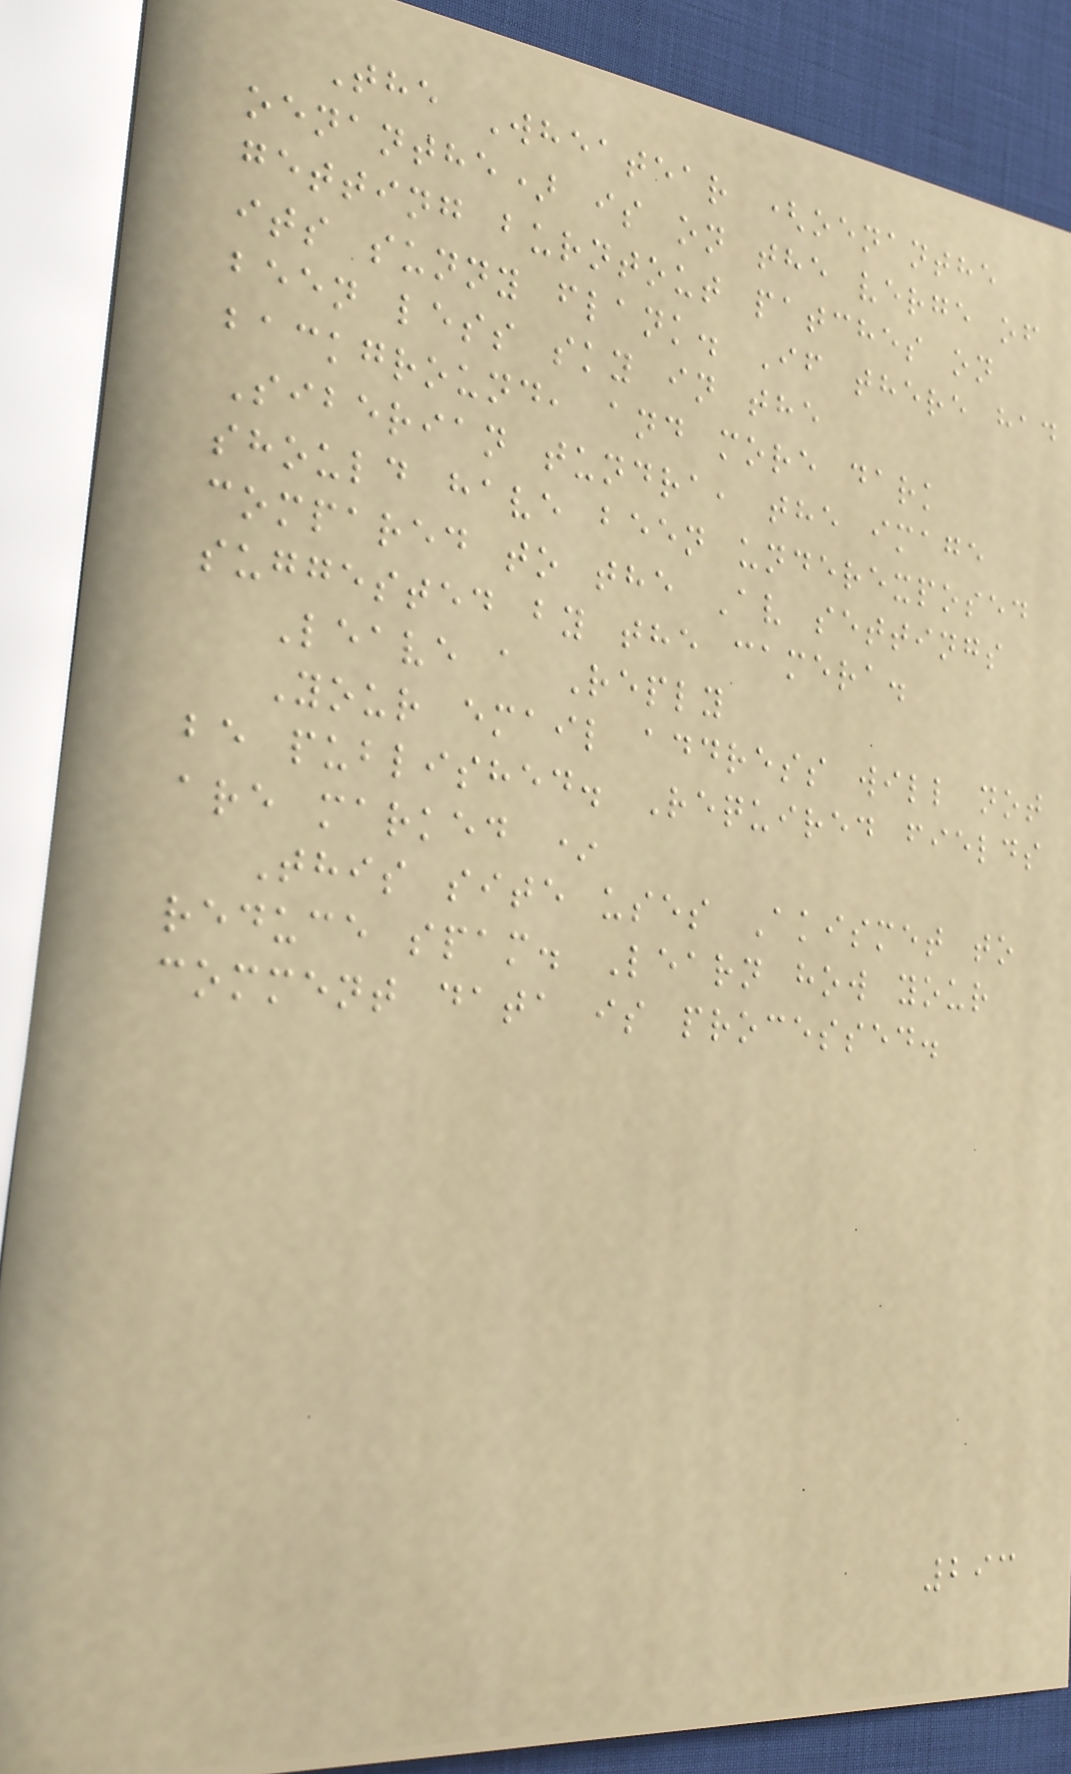The Wheatear (oenanthe
oenanthe) is on the verge of
getting burntout patches on
its sunny flank. If there had
been less sky in the
background, and more dark
Siberian tundra, the image
should have been underexposed
compared to the Av settings
suggested by the camera.
Leave a Reply
Your email address will not
be published. Required fields
are marked *
This site uses Akismet to
reduce spam. Learn how your
comment data is processed.
293
